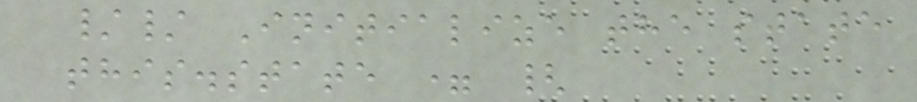// Initialize the state
this.state = {
